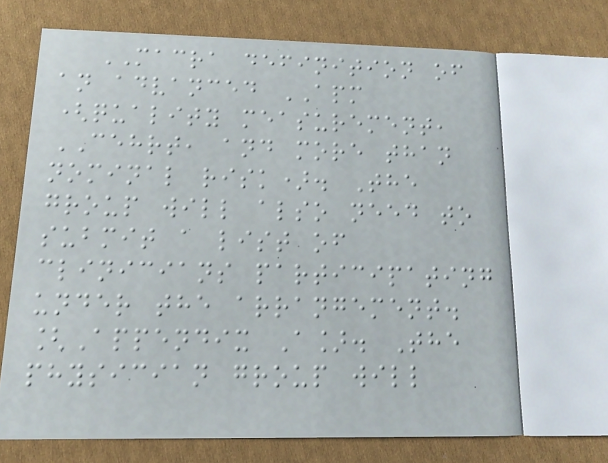MACRA definition of
an advanced APM
(quality measurement,
CEHRT, and more than
nominal risk). The
group will also need to
submit a list of
clinicians participating
under the arrangement.
[Appendix A]. The
physician group will
